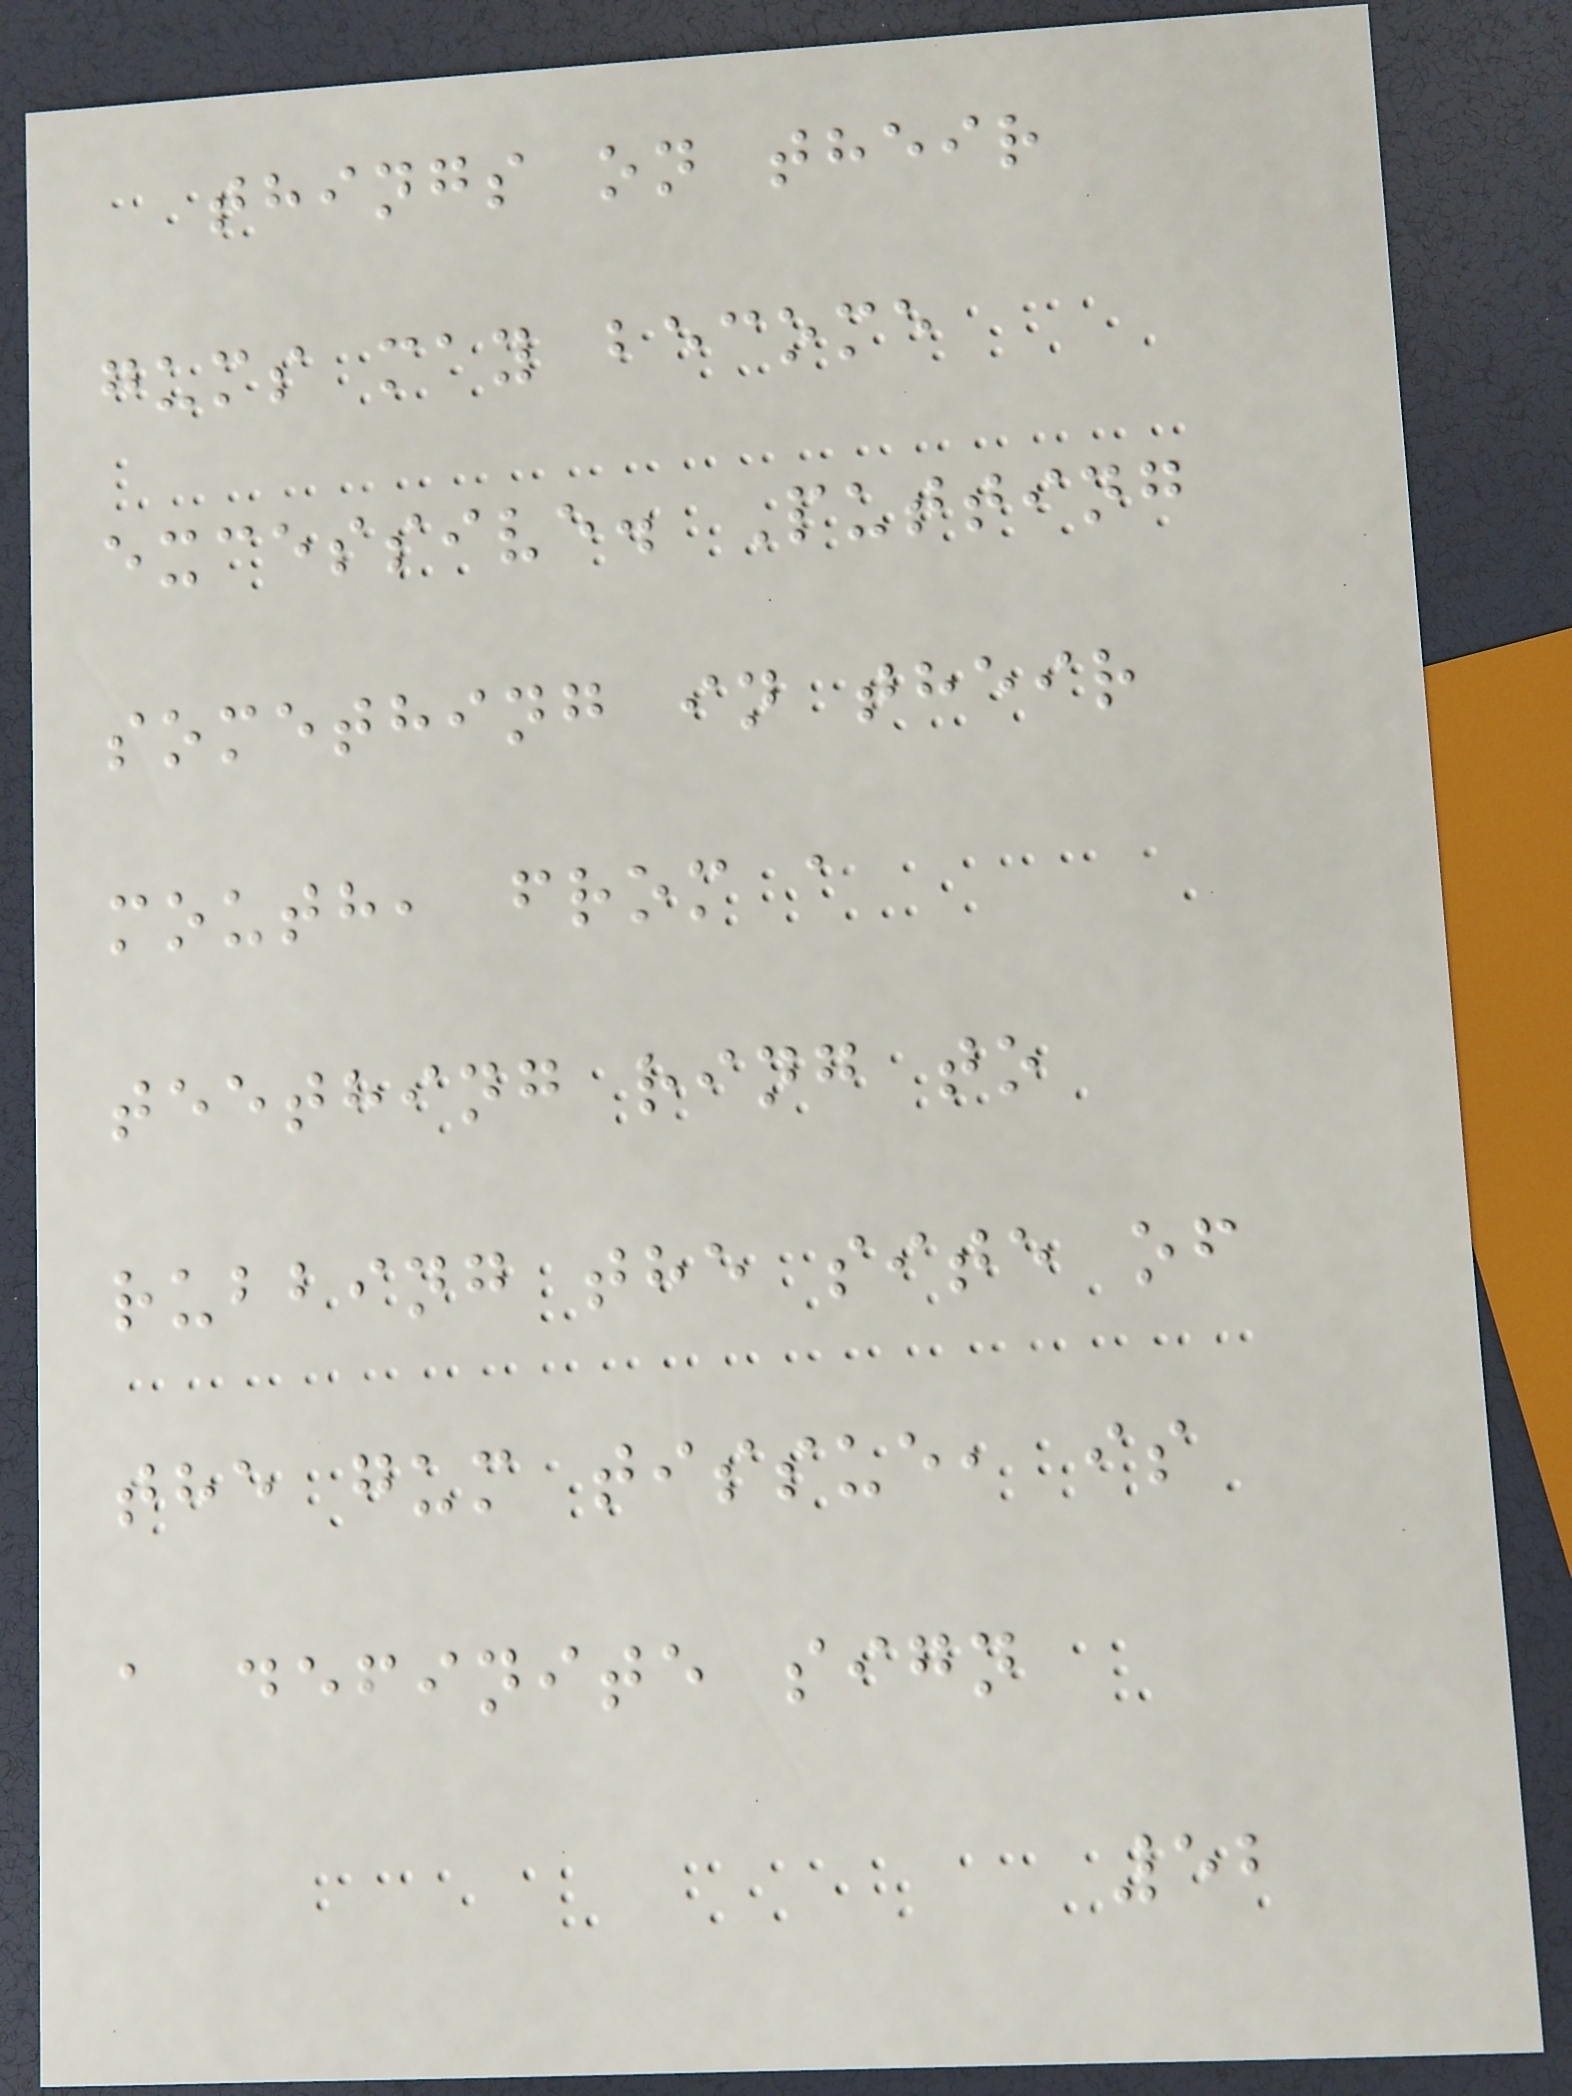things on their
gums may become
excessive. Putting
something in their
mouth, from a
teething ring to
rubbing the site of
the gum tissue, is
a definite sign
52
